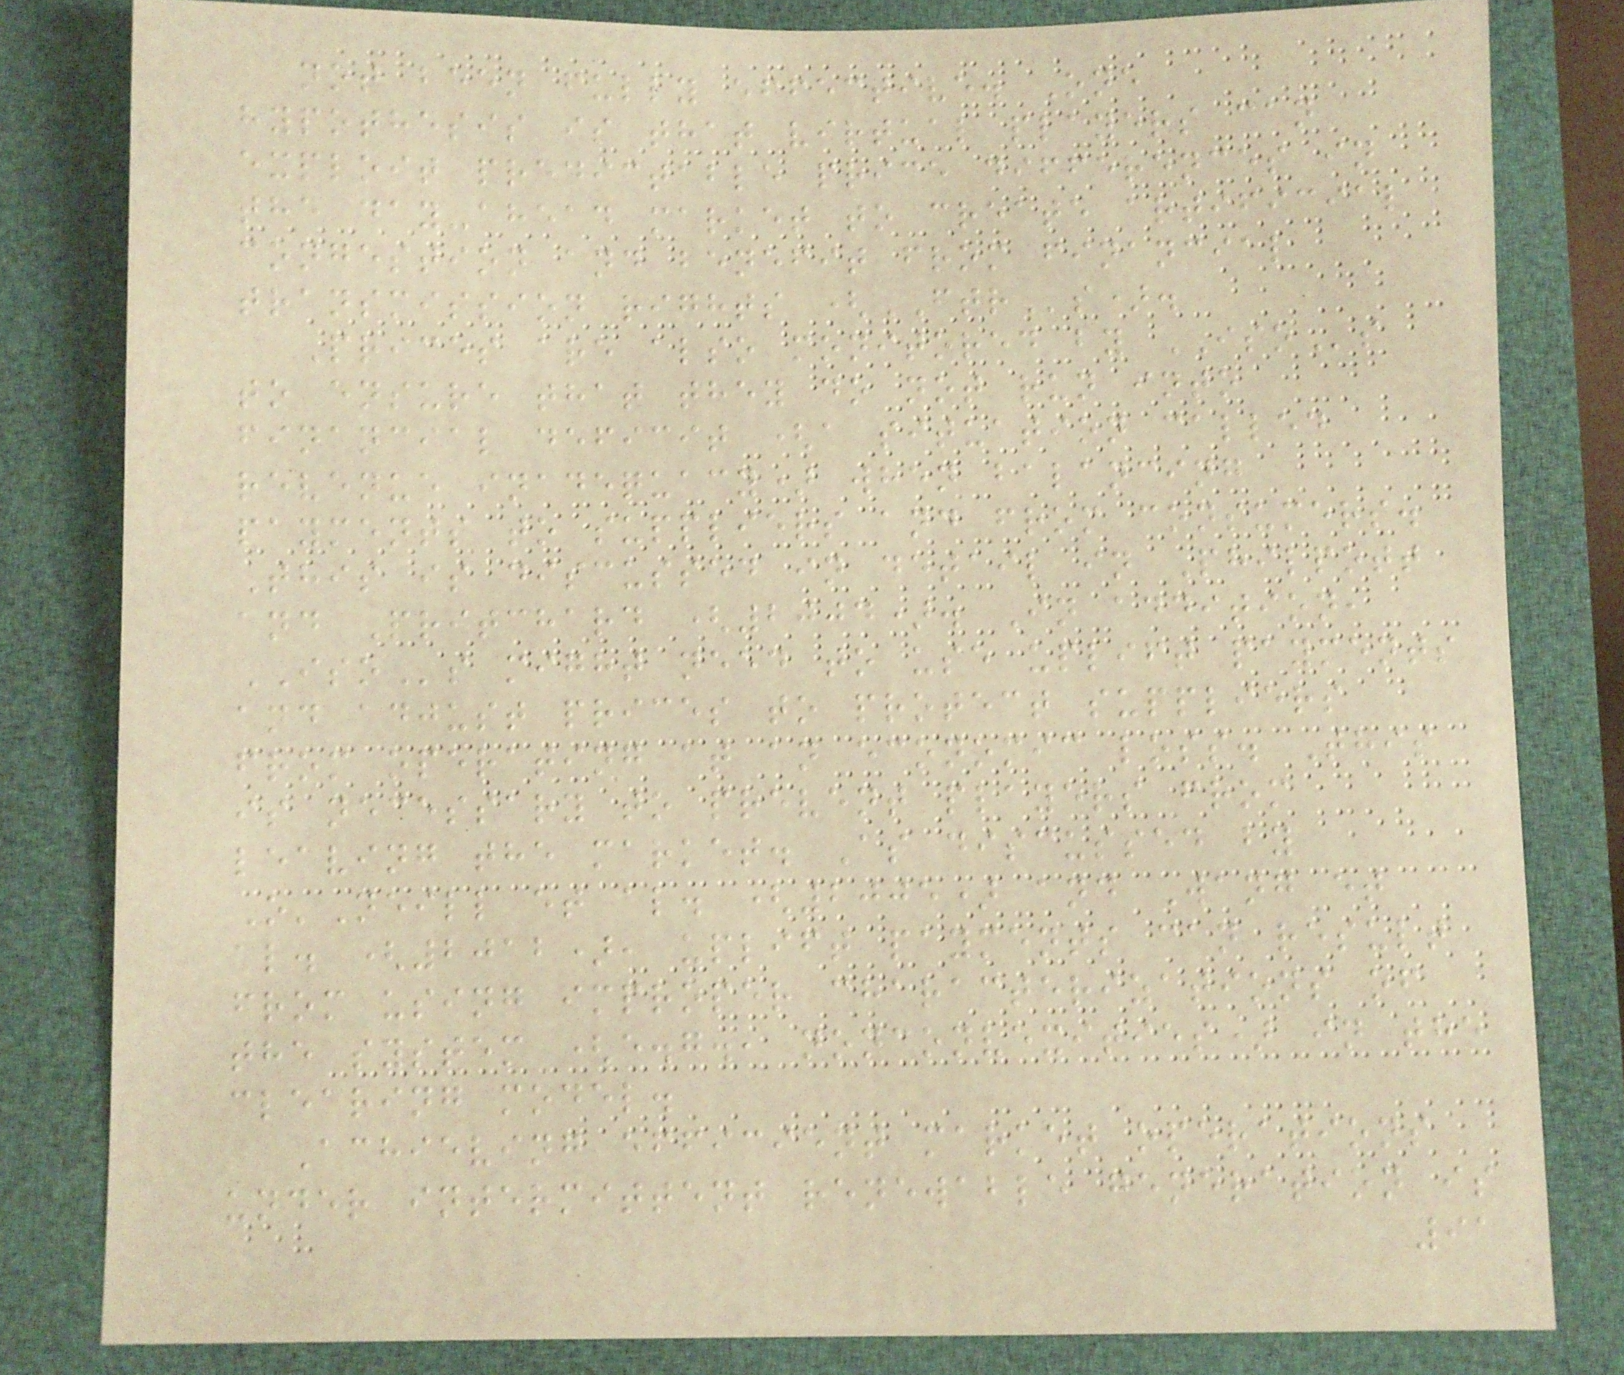not been fully effective. One
hypothesis is that virtual players can
exploit predictable price differences in
the day-ahead market to create artificial
congestion and benefit from financial
transmission rights (FTRs).
Prices are also monitored by ISOs
to ensure that they do not run into
financial deficit (a situation called
revenue inadequacy) when balancing
payments to suppliers and from consumers.
This is discussed in detail in Philpott
and Pritchard (2004). In addition,
ISOs might need to use uplift payments
and adjust prices to protect suppliers
from operating at an economic loss. This
is necessary to prevent players from
leaving the market. As discussed by
O'Neill et al. (2005) and Wang et
al. (2012), uplift payments can result
from using improper characterizations of
the system (e.g., nonconvexities) in the
clearing model.
Achieving efficient market operations
under intermittent renewable generation is
91
